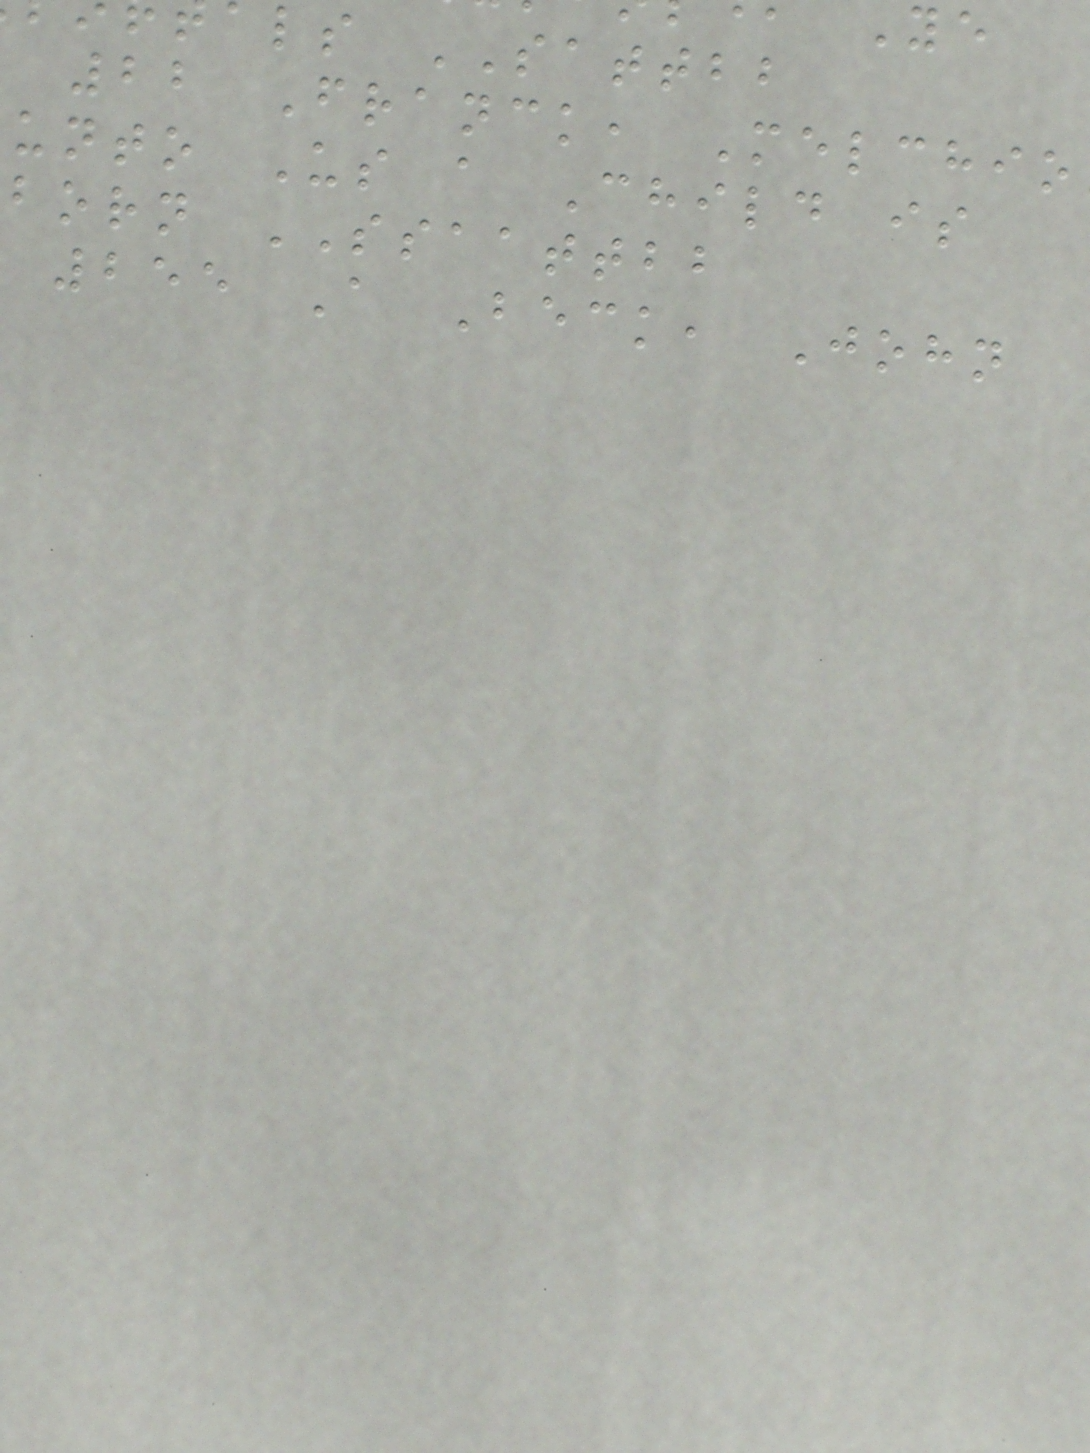als SATTBB
22 Franck, Melchio
unto Us a Child is
born SSAATTBB
255 A Beck, John
